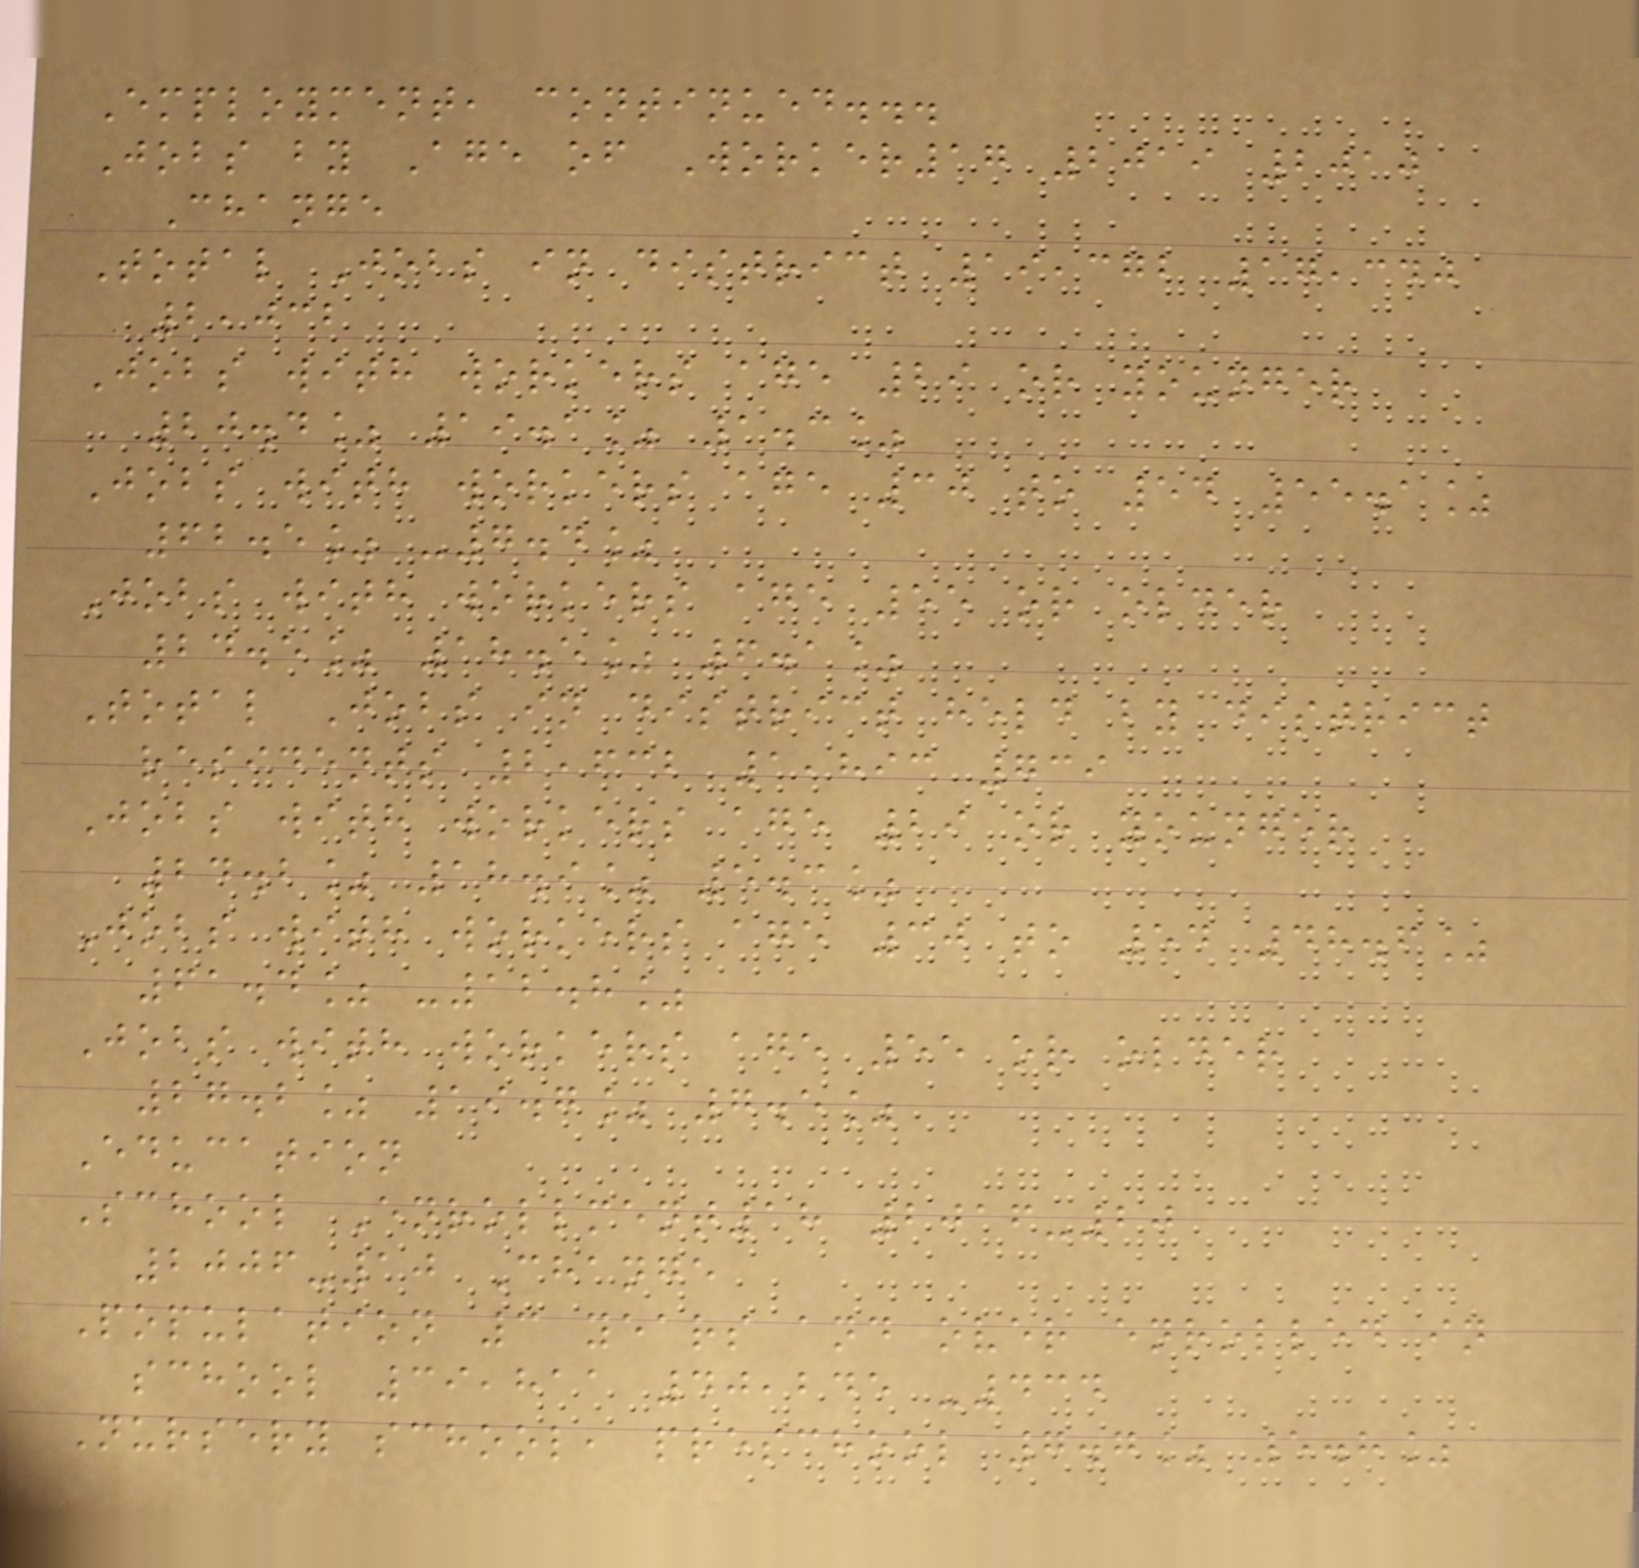Employment, continued...
Jobs by Age of Worker17 2019 2010
Change
Total Jobs in district 19,372 17,340
2,032
Jobs with workers age 29 or younger
20.4% 19.1% 1.3%
Jobs with workers age 30 to 54 55.1%
62.5% -7.4%
Jobs with workers age 55 or older
24.5% 18.5% 6.1%
Total Jobs in district held by district
residents 2,632 1,893 739
Jobs with workers age 29 or younger
24.2% 18.9% 5.3%
Jobs with workers age 30 to 54 48.6%
61.4% -12.8%
Jobs with workers age 55 or older
27.2% 19.7% 7.5%
Education
School Enrollment18 2016-20
2006-10 Change
Population 3 years and over enrolled in
school 39,811 40,245 -434
Nursery school, preschool 7.7% 5.8%
